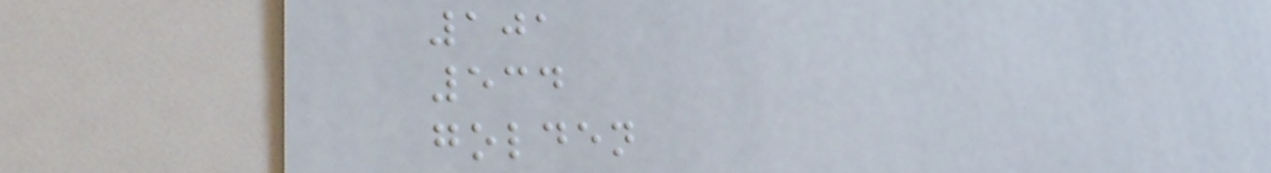101
534
golden
